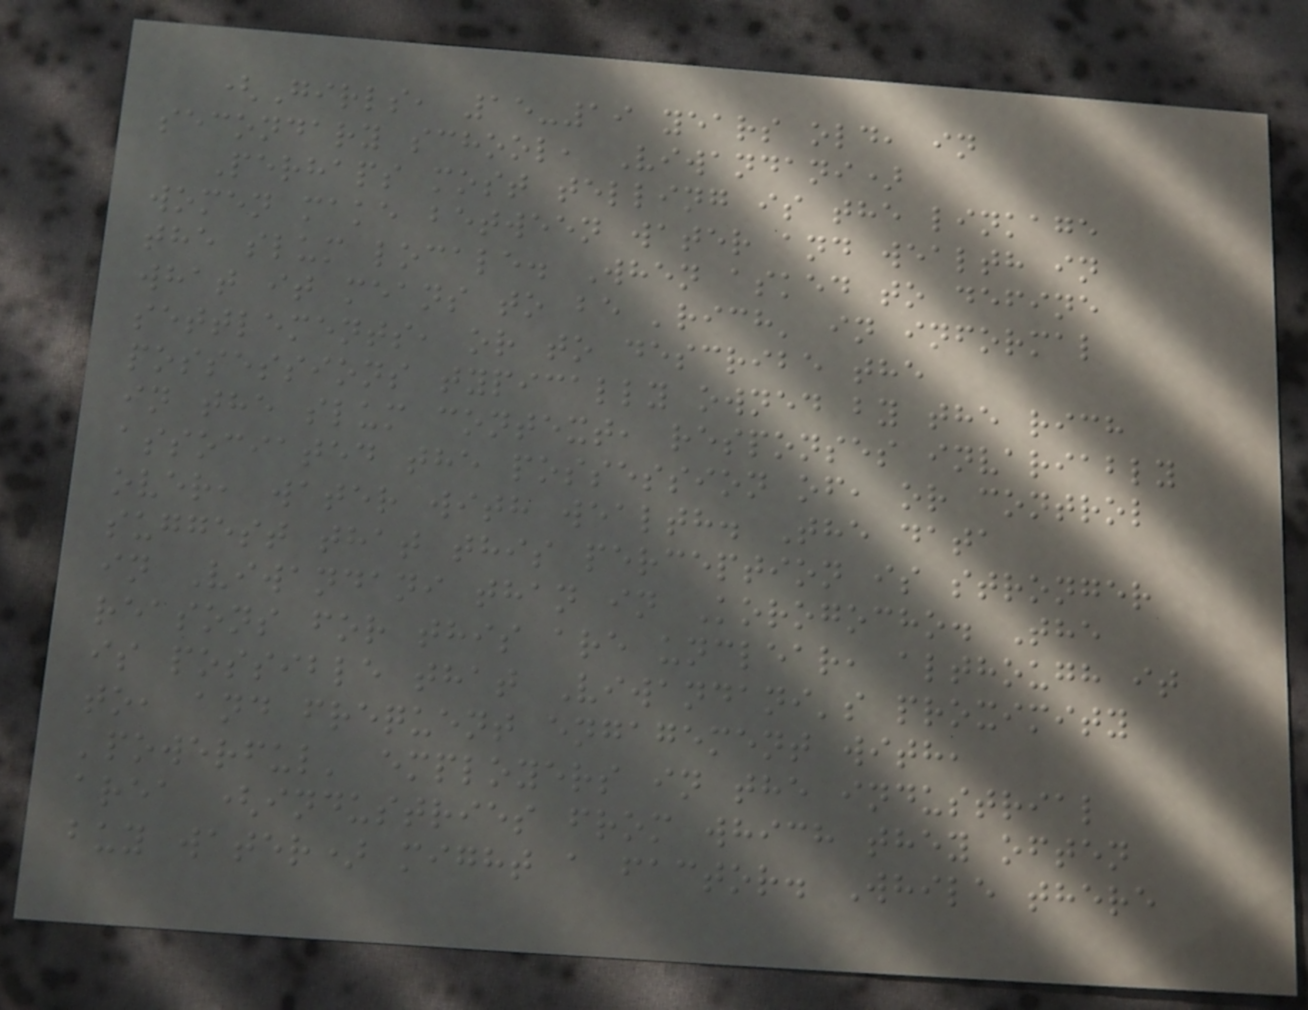(Girls, 15-19 years old, in
secondary school, Viwandani)
Perhaps most telling is the linkage
women make between water and wealth in
the slum locale. When asked to define
what it means to be 'rich' in informal
settlements, or to describe the
possessions typically owned by the rich
in the slum context, responses invariably
associated the possession of, or control
over, water with wealth. The data
suggest that this perception is stronger
in Viwandani than in Korogocho. The
reasons for this are unclear, although it
is possible that Viwandani's proximity
to, and frequent engagement with,
'powerful' employers in the industrial
area (industries from which they often
buy water) might a factor. While there
